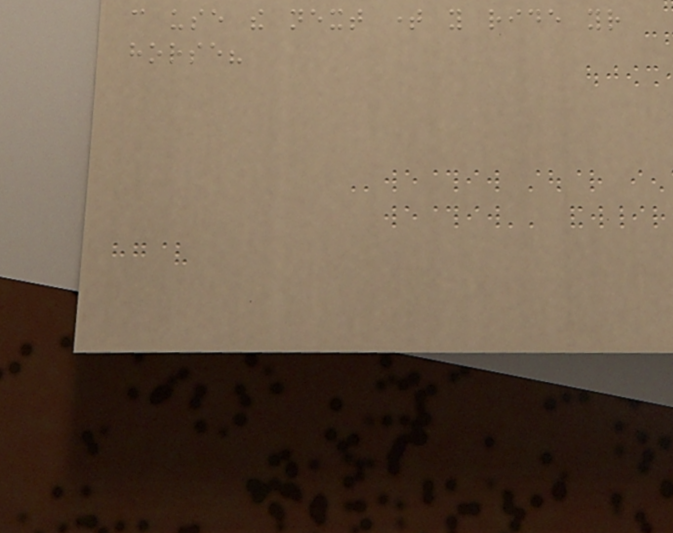can use the next time you ride your
horse?
